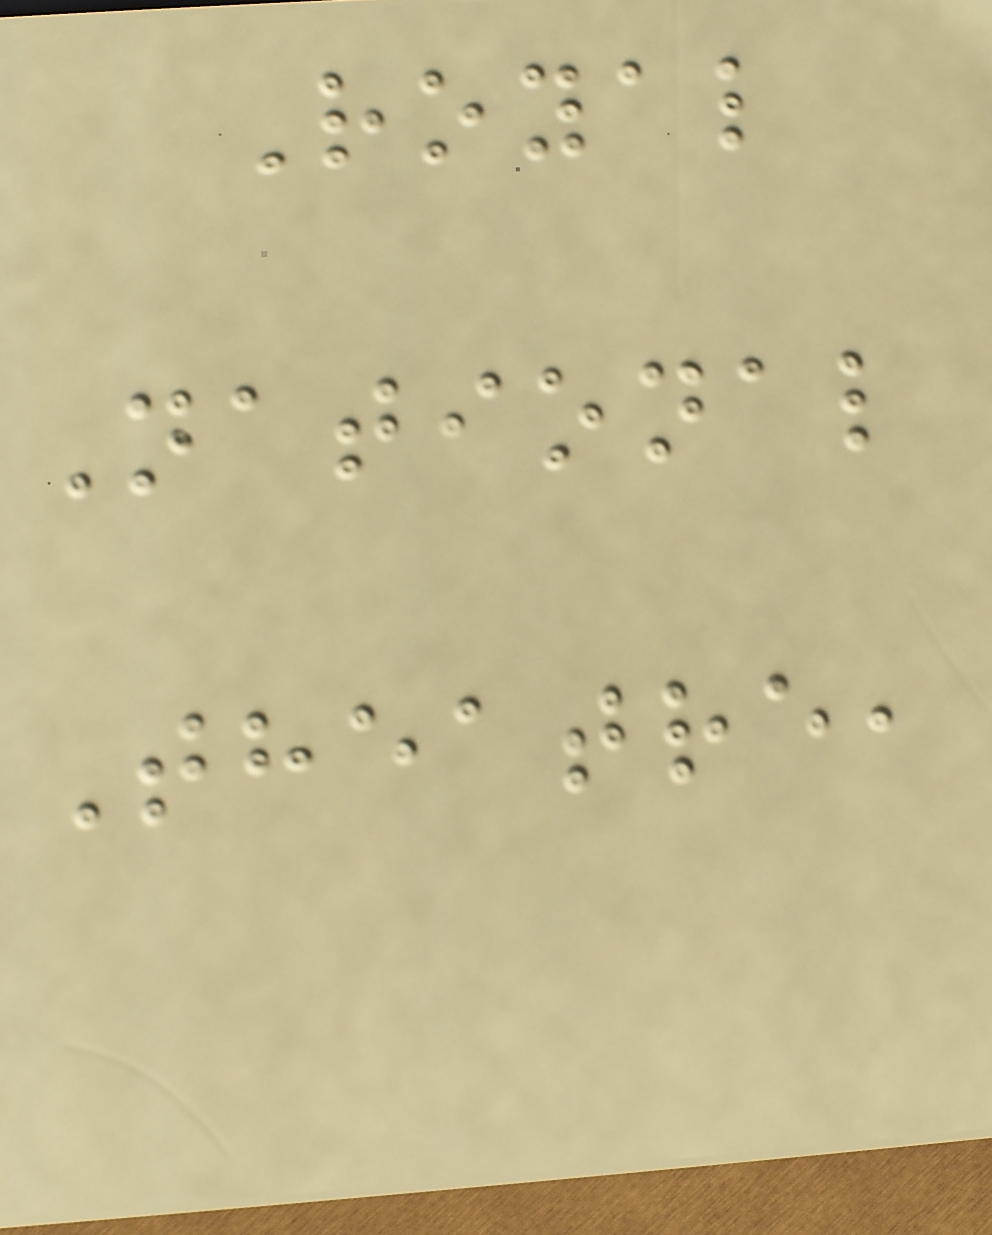Royal
National
Theatre,
